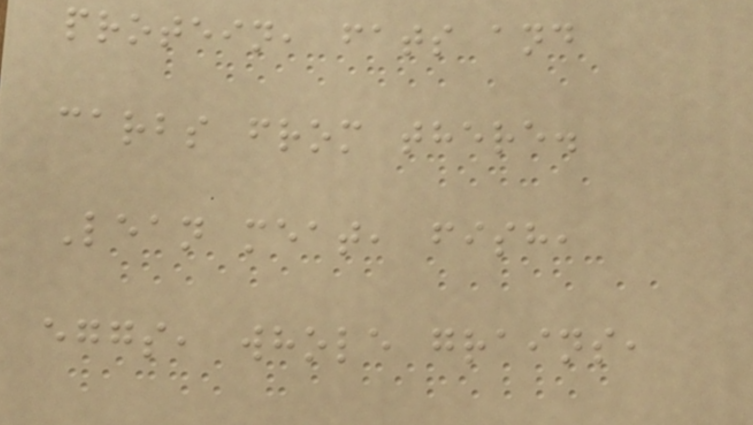protein, fats and
carbs from there.
Lean meat, fish,
eggs, whole grains,
